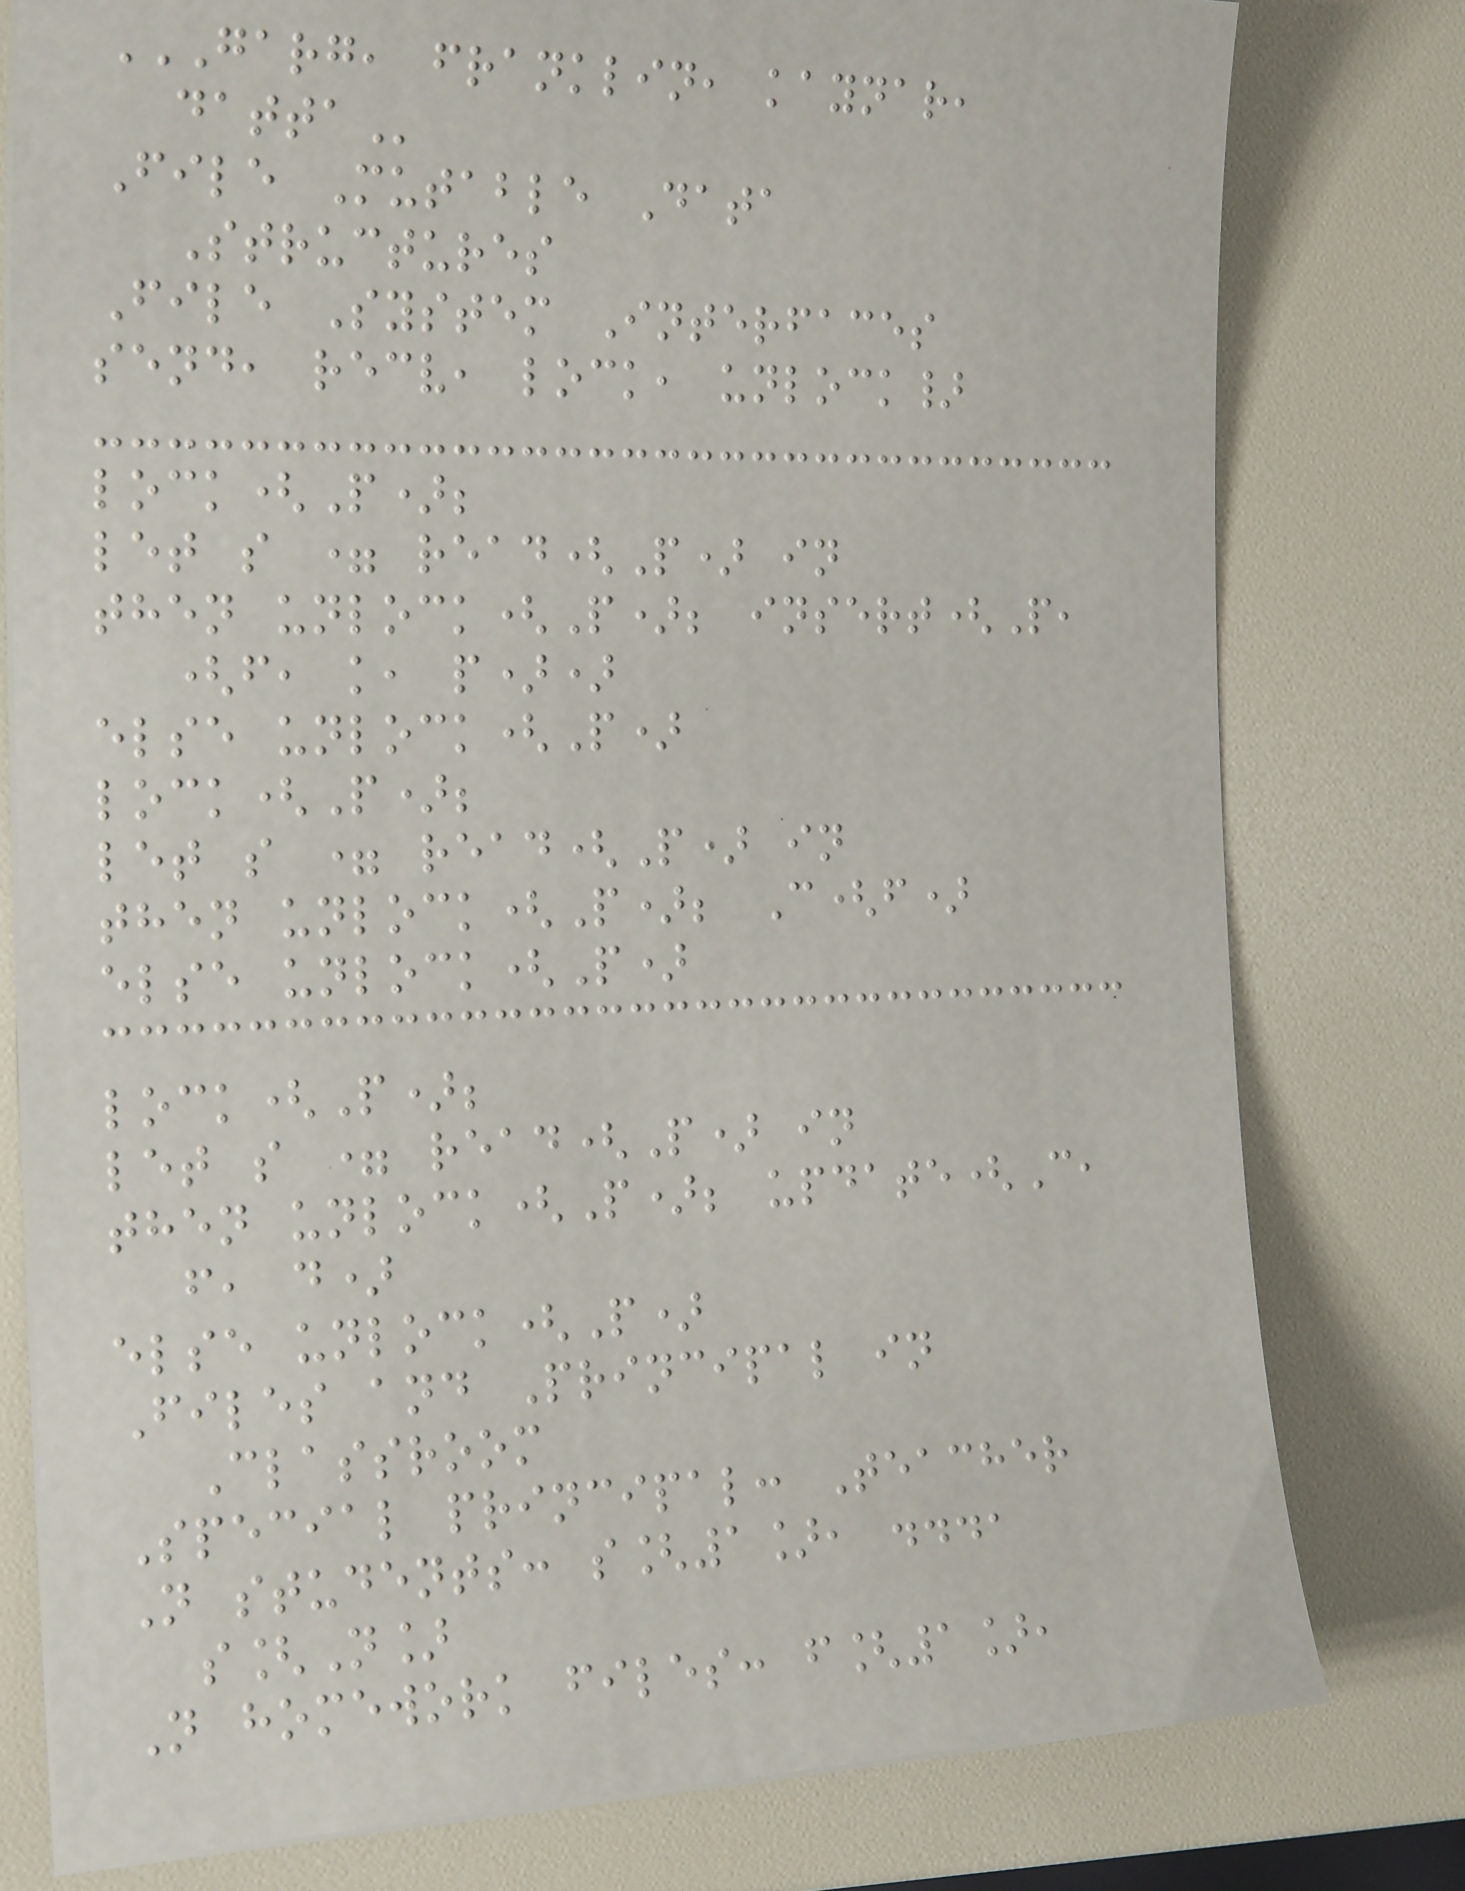GARG, FRANKLIN, KAYNAR,
DATTA
File Mutable Data
Structures
File System Interfaces
send, recv, lock, unlock}
lock(P);
let s = read(P) in
then unlock(P); insert(P,
(f, k, p))
else unlock(P)
lock(P);
let s = read(P) in
then unlock(P); C(f)
else unlock(P)
lock(P);
let s = read(P) in
then unlock(P); update(C,
f, d)
else unlock(P)
Files and Principal in
Classroom
Special principal: Teacher
N students: s[1], ...,
s[N]
N homework files: f[1],
